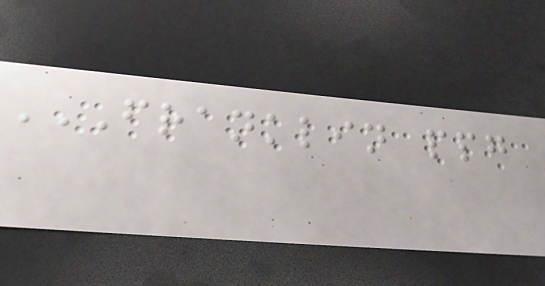FRANKLIN PPG
